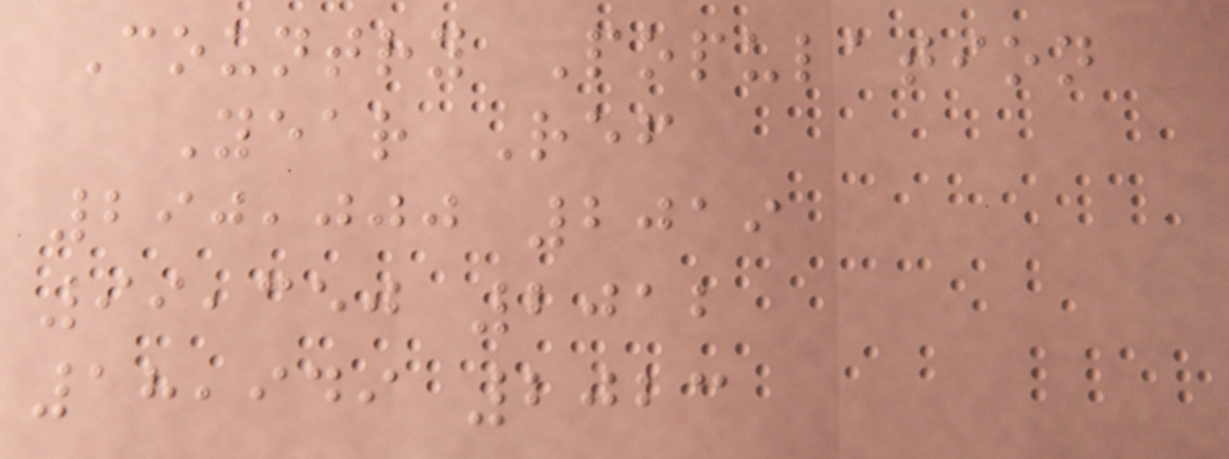Country Population
Year Ref
290,000 2019
99,350 2012
18,949 2023
